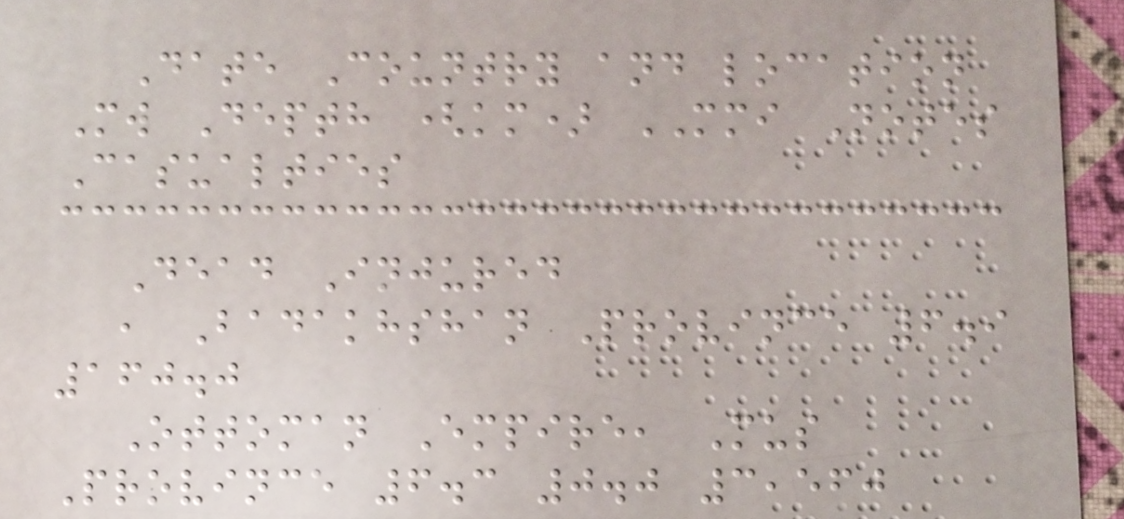Date Country and location
Mw Depth (km) MMI Notes
Casualties
Dead Injured
, Badakhshan Province 6.9
160.0
Ottoman Empire, Mus
Province 6.3 0.0 3,560
